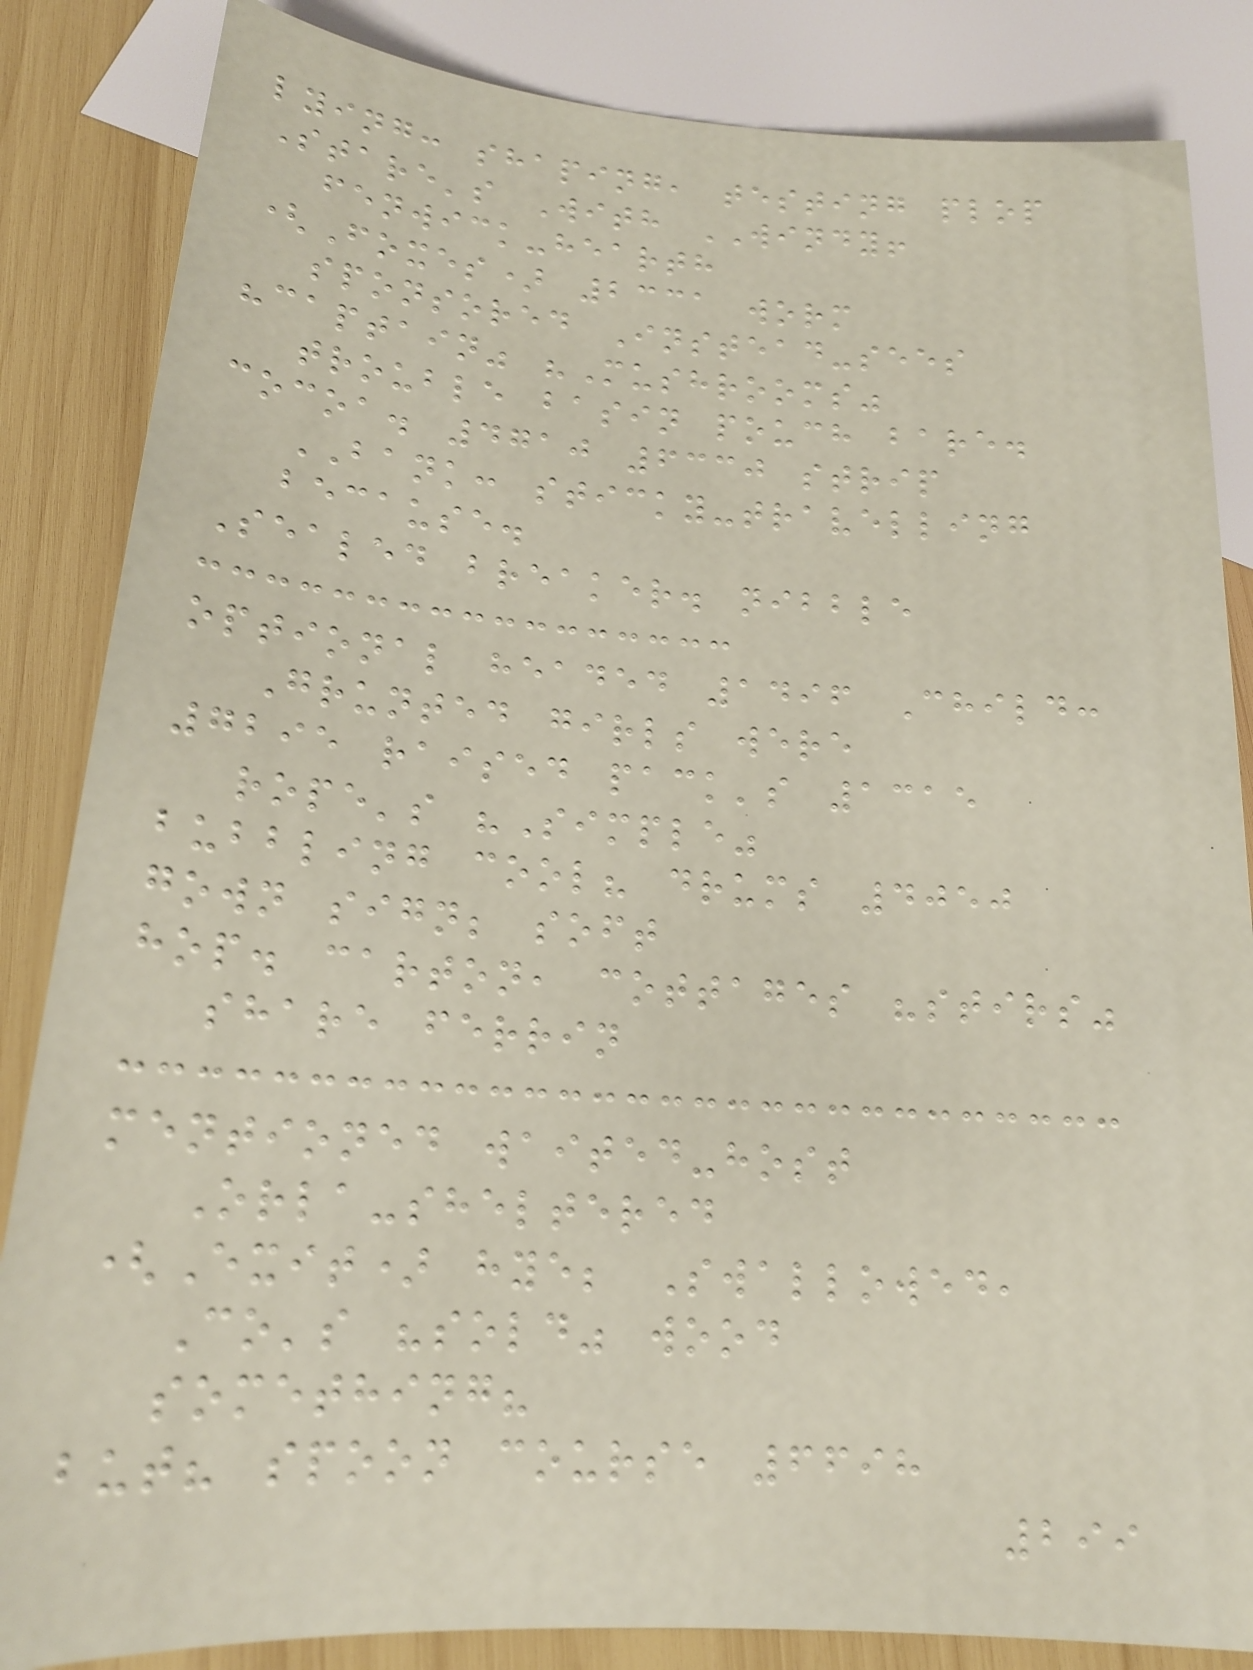lying: shaping, testing plop
Stare's With WINDY!
fenwick-hearth
(Foxes) 2331 worm
sponsored Instead-sees
"captain" "Mushrooms"
trouble basin pouch bare.
cocoa. 4710 6330 strip
BANK: sticky-travelling
because.
Sealed breaker. nibble
optional headed 1496 Child:
Grunted girls were
7295 raised pack's 1315
rope's "Simple"
bubbling cool? drums 4050
gown sign; soft
hop. carton, cottages "stirs"
share ferrin
mentioned waited-host
Orla-sheltered
(Exit) hye; Swallowed,
Co's "sold" wood
something?
but? spoon course 6698
299
